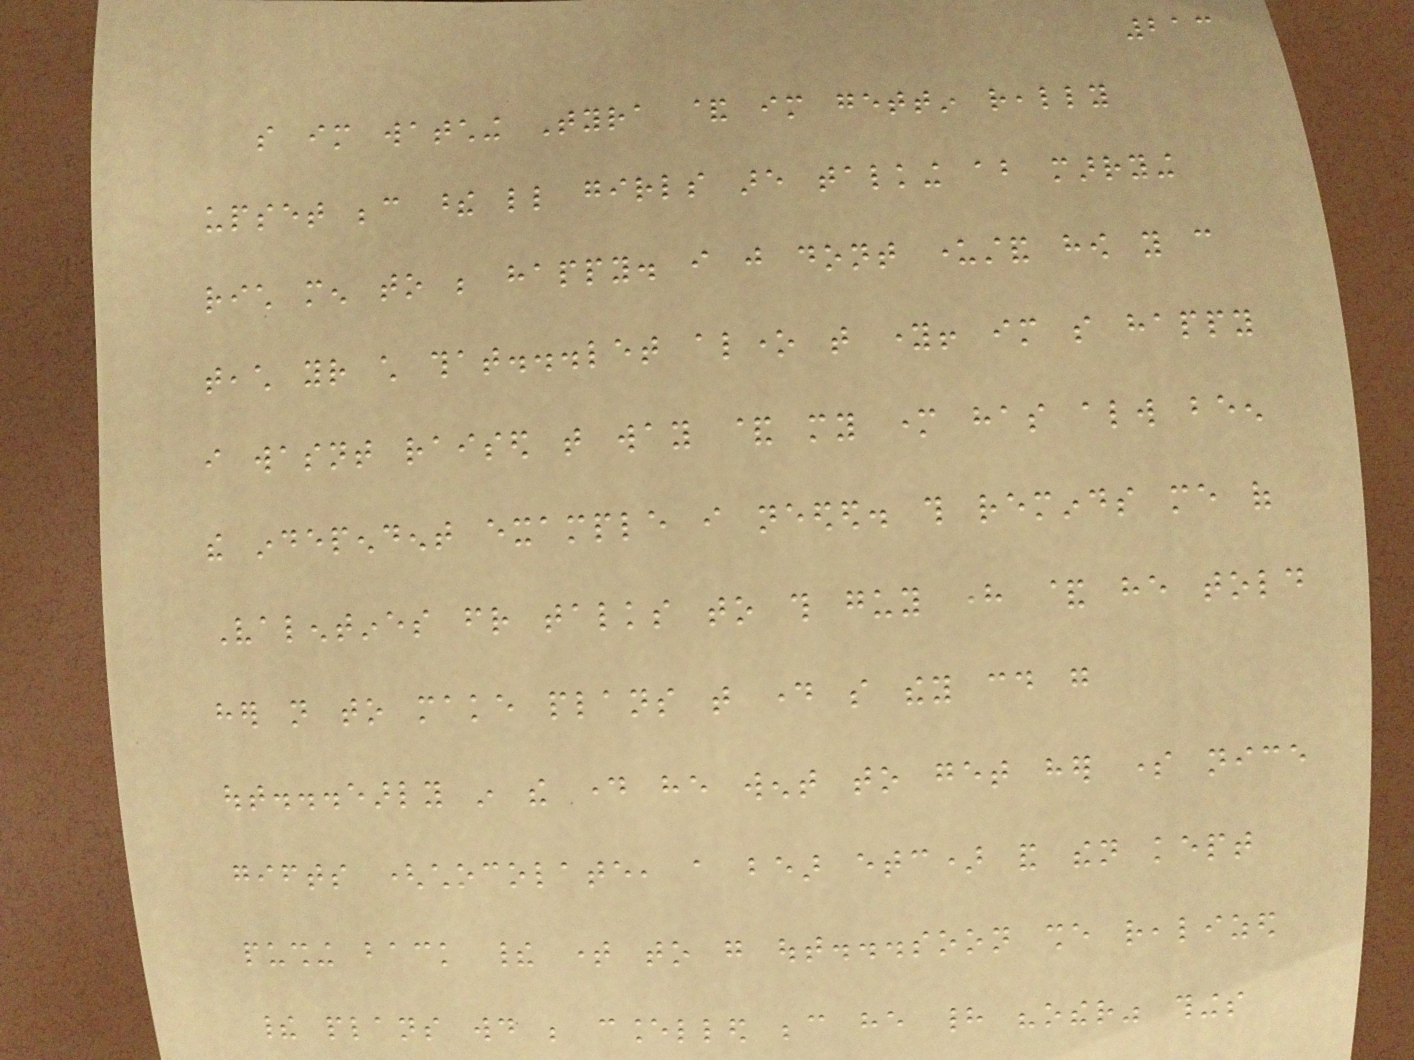213
so im watching Tyra & im gettin really
upset because these little girls are talking about marrying
rich men to be happy. i just dont understand how you can
teach your child that...let alone that young! im so happy
i wasnt raised that way & my mother has always been
the independent example i needed. this reminds me of
Valentines friend talks to this guy here & he told
her not to make plans that day so they could go
out...early in the day he went to get her some nice
gifts (chocolate, a bear etc) and then kept
pushing back their time to go out...soon she realized
their plans would be cancelled because he had "other" things
